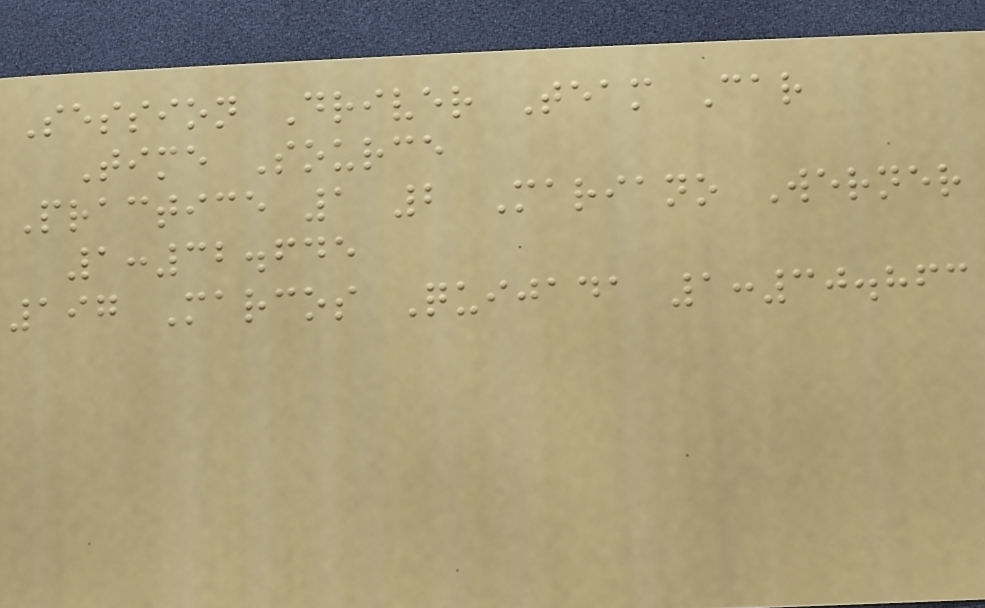Session Driver Team Car
Time Source
Practice 1 2 Mariano Werner
1:32.645
197 Marcos Quijada 1:30.863
